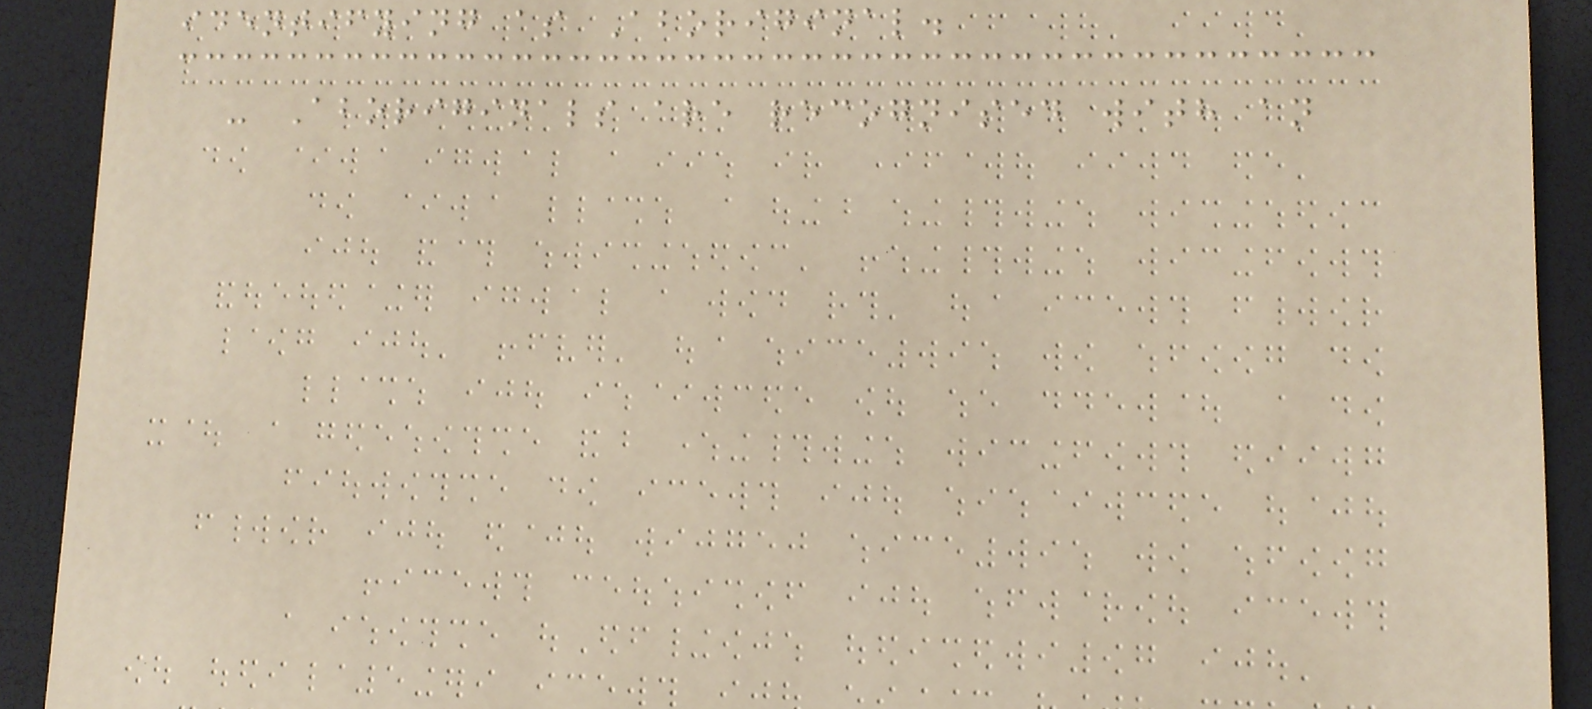identifying as Aboriginal.
- Aboriginals are recognised with an
